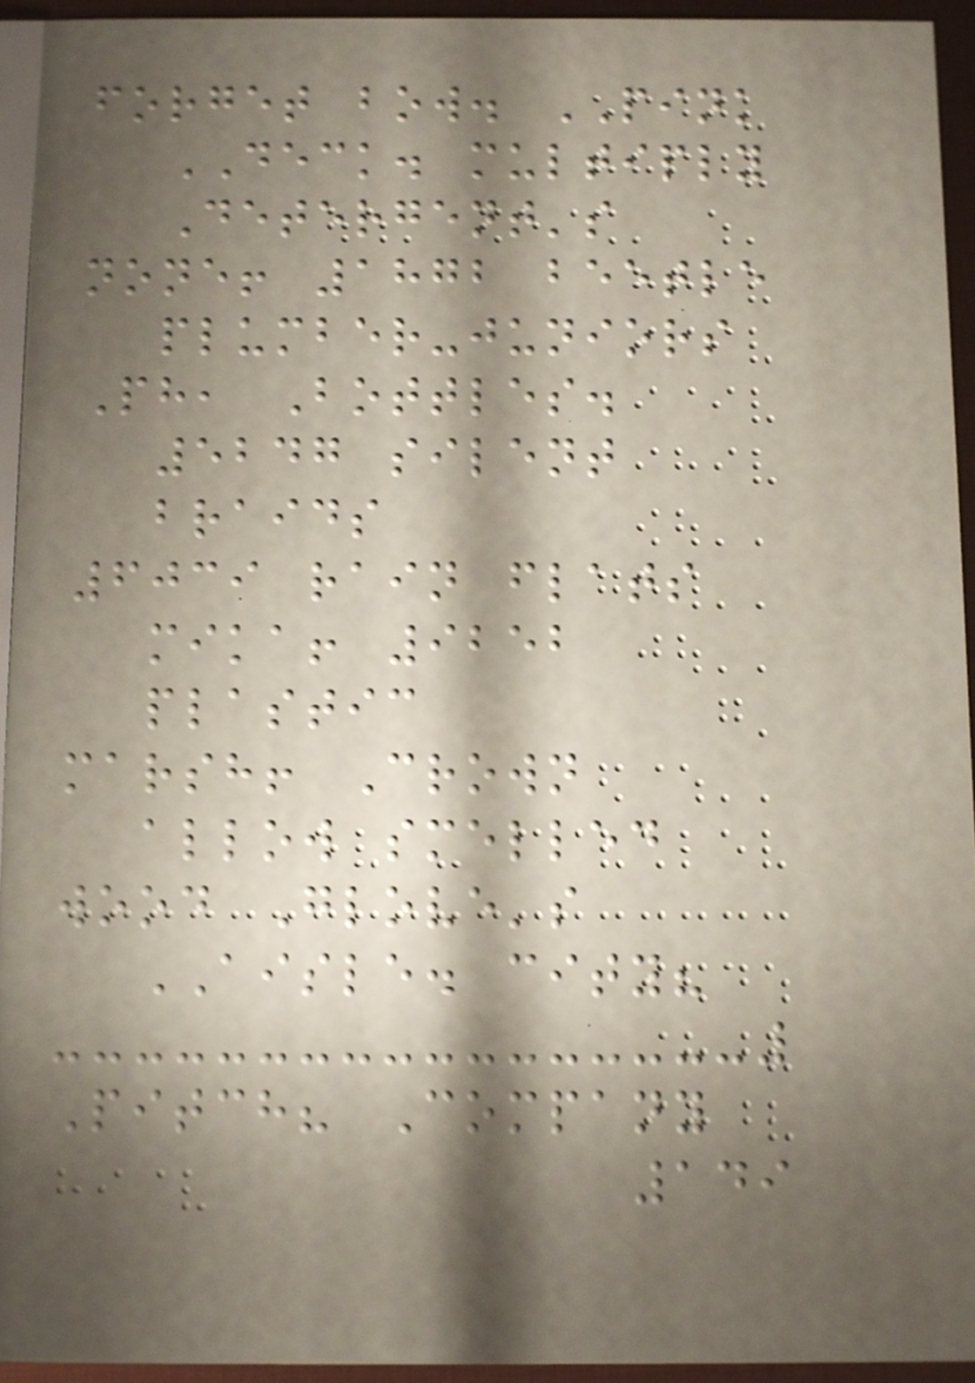forget bow. PINK
DECK. multiply
Detergent's
none! 1872 beetle
plumber-juniors
Ph, Bottles.
5247 silent
braids
6039 rain flats
mika! 9252
plastic
marsh! Crown
allow smelled
wood Glove's
AISLE. city?
Pitch? Company
149
